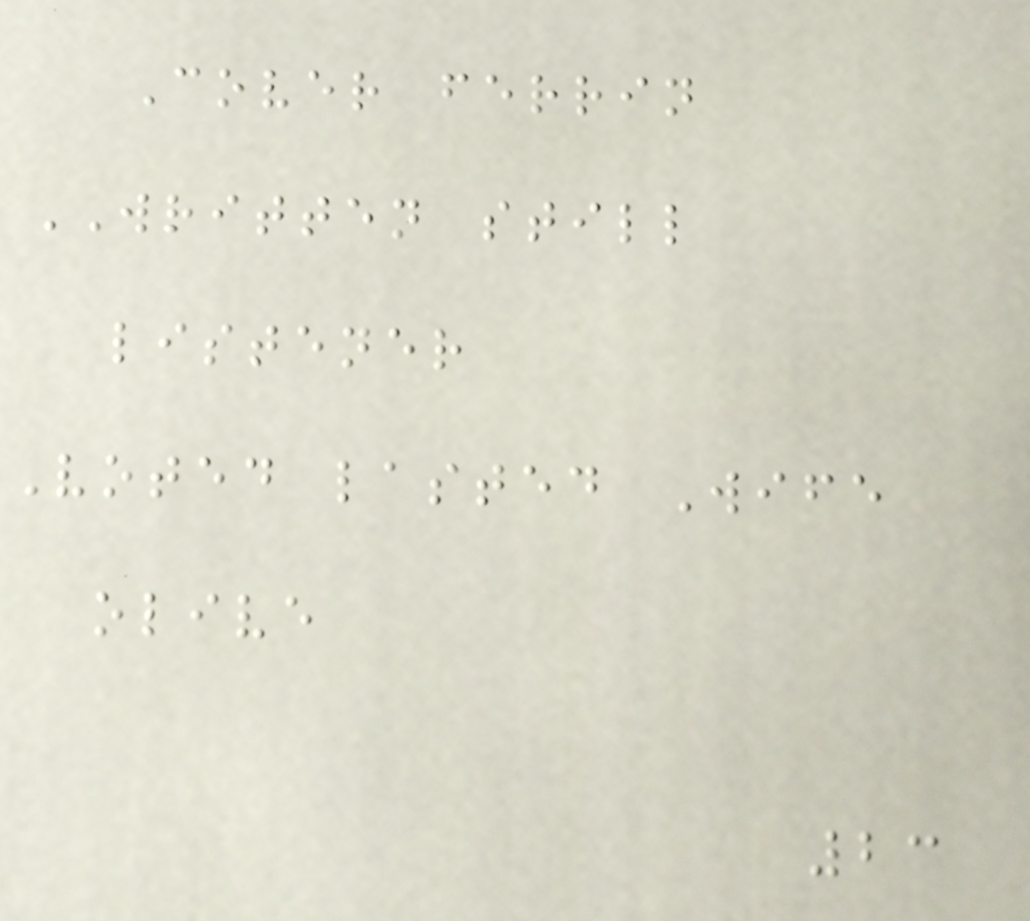Cover ferrin
WRITTEN still
listener
Voted lasted Wife
olive
23
